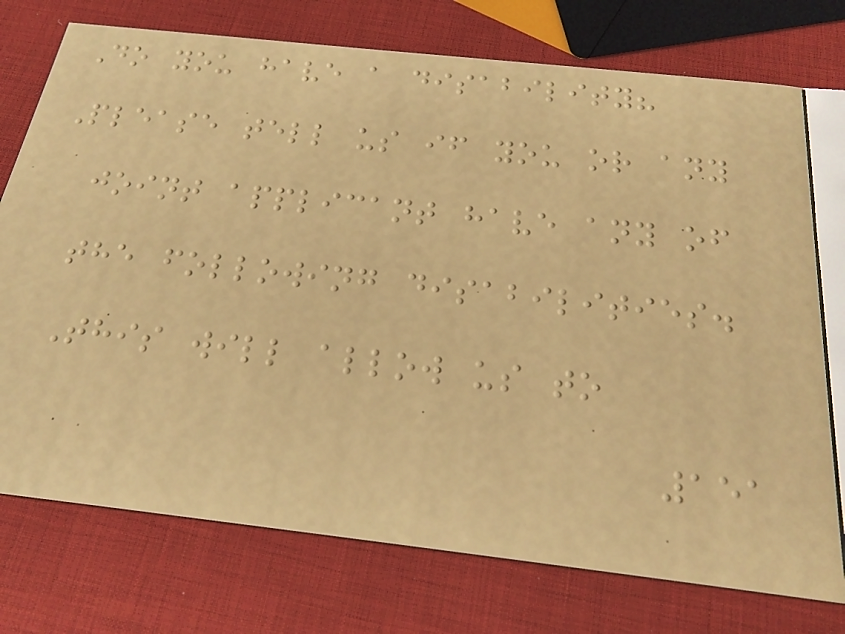Do you have a disability?
Please tell us if you or any
joint applicant have any of
the following disabilities.
This will allow us to
151
